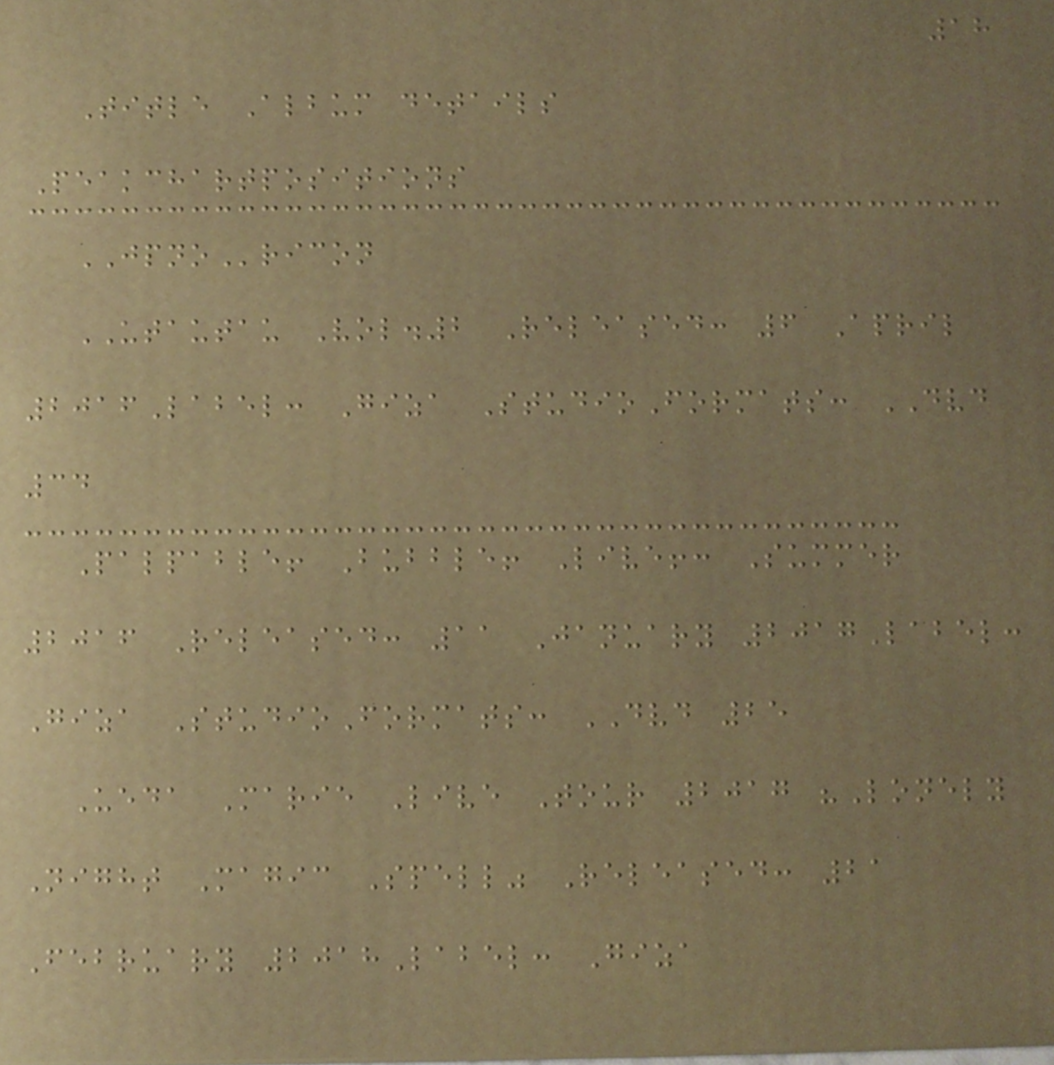18
Title Album details
Peakchartpositions
JPNOricon
UTAUTAU Vol.2 Released: 6 April
2016Label: Giza StudioFormats: DVD
34
Palpable! Bubble! Live!: Summer
2016 Released: 11 January 2017Label:
Giza StudioFormats: DVD 25
Ueda Marie Live Tour 2017 "Lonely
Night Magic Spell" Released: 21
February 2018Label: Giza
